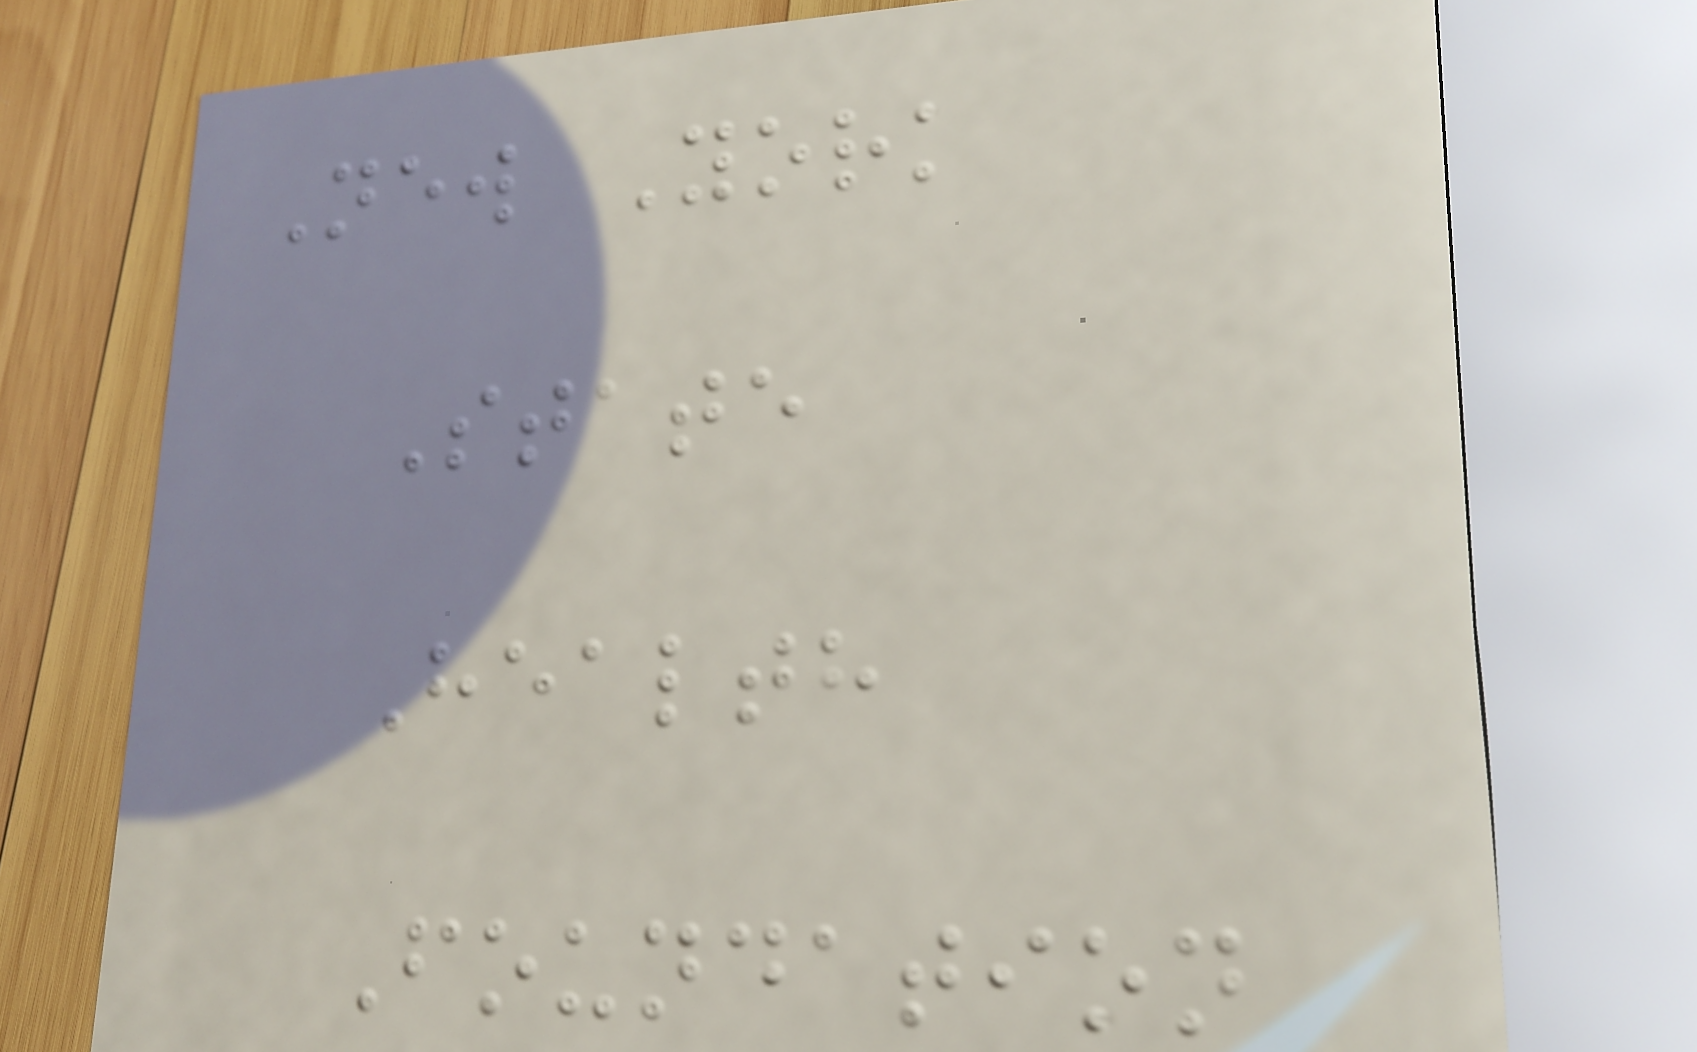New York
State
Health
Foundation
